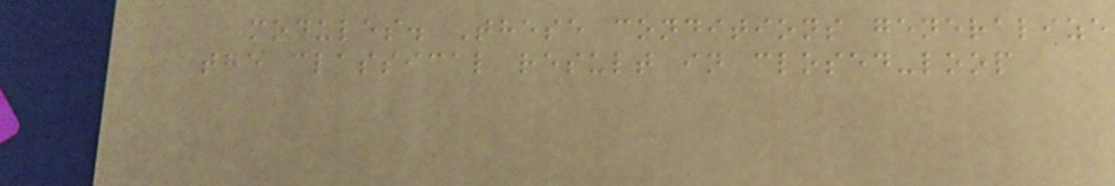modules. These conditions generalize
the classical result in closed-loop
